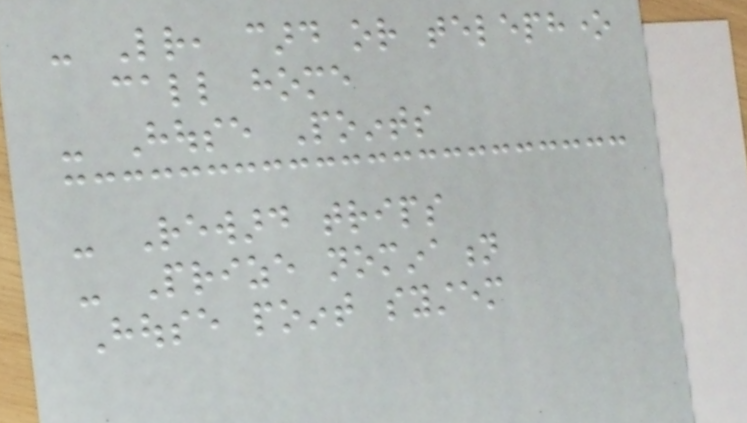- Letter, card or telephone
call home
- House Points
- Reward trips
- Prize nomination
House point system
